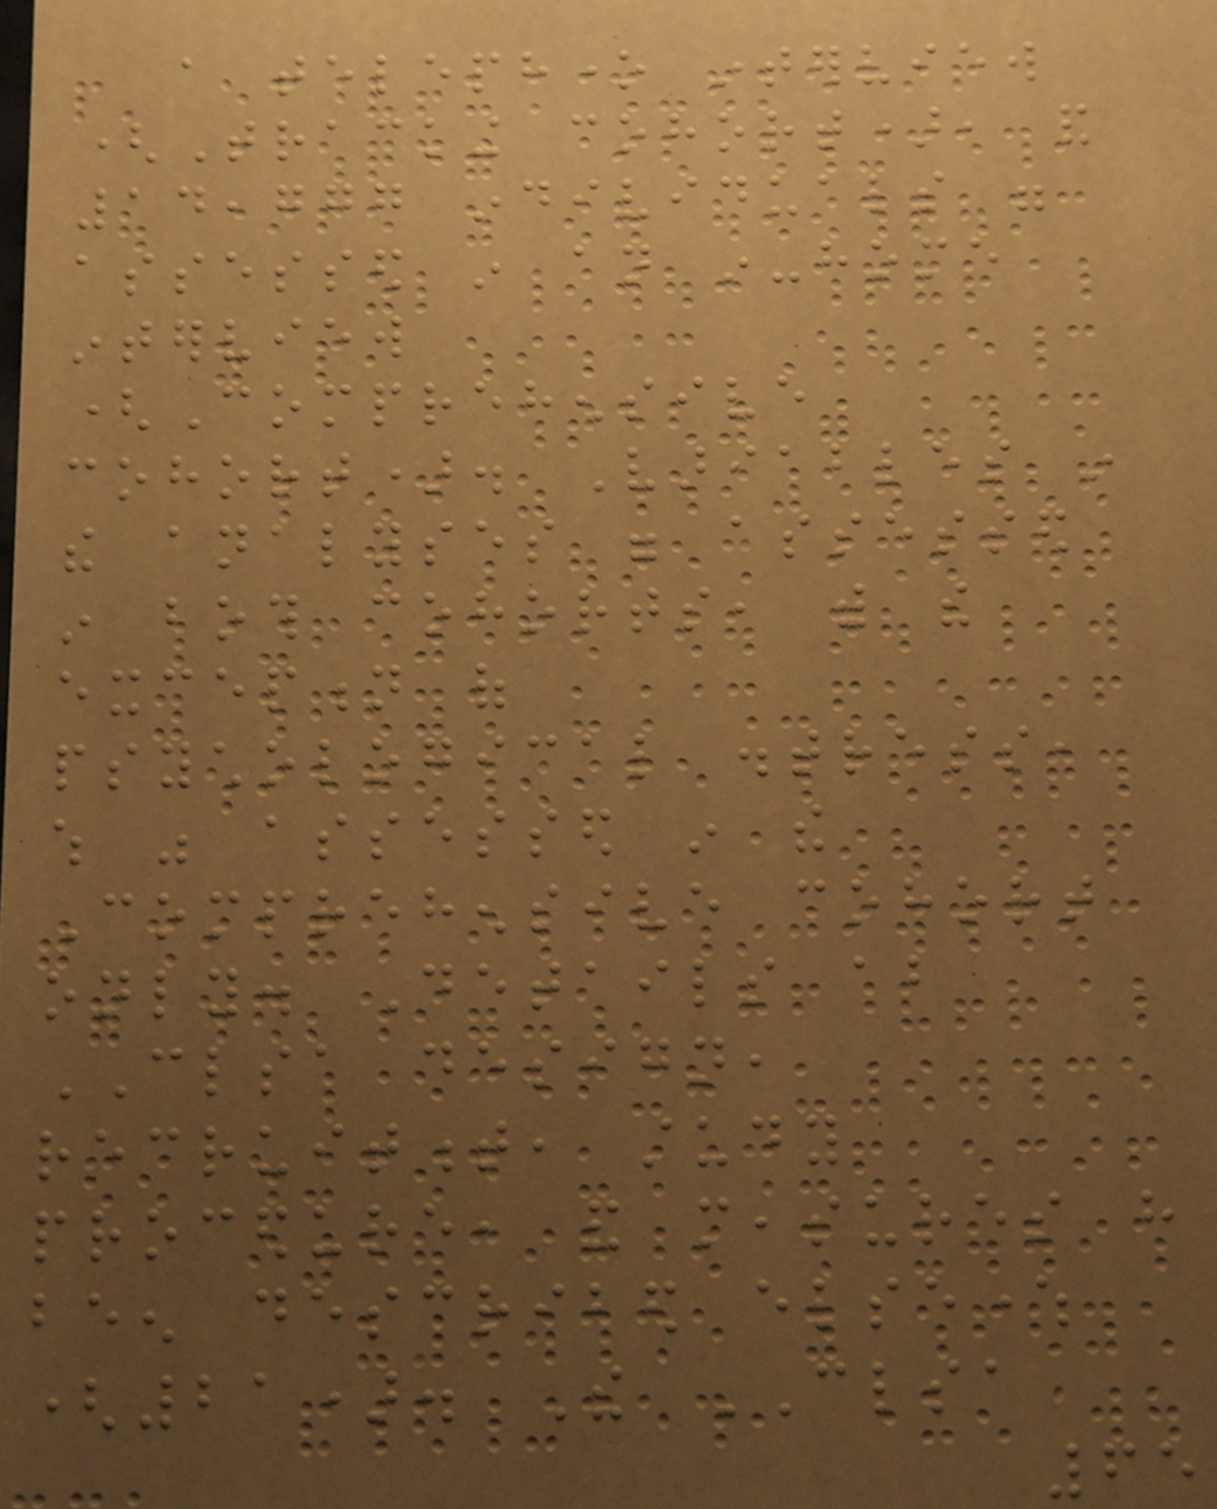a telephone interview
(Tracking cohort), and
14,777 individuals were
assessed in an in-home
interview
(Comprehensive
cohort). Variables in
the analyses were assessed
in both cohorts, with the
exception of
psychological distress,
which was assessed in the
Comprehensive cohort
only. Details about
CLSA design,
recruitment, study
procedure, and measures have
been described elsewhere
(21). The CLSA
65
